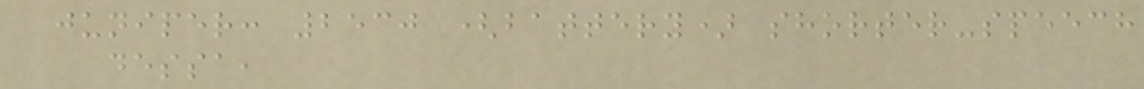juniper: 2530 (battery) shorter-speech
dessa,
